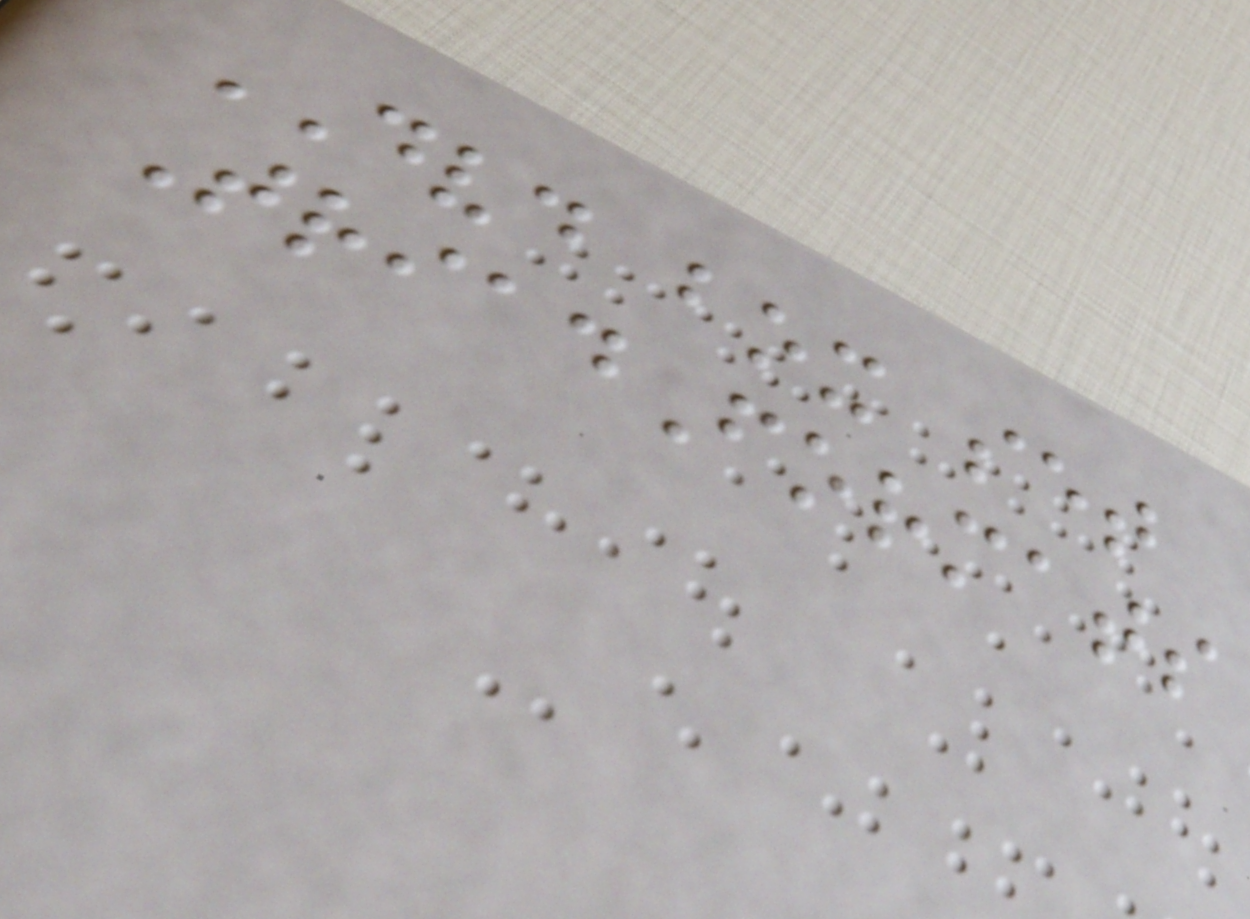DVD box set
TriadFormats
